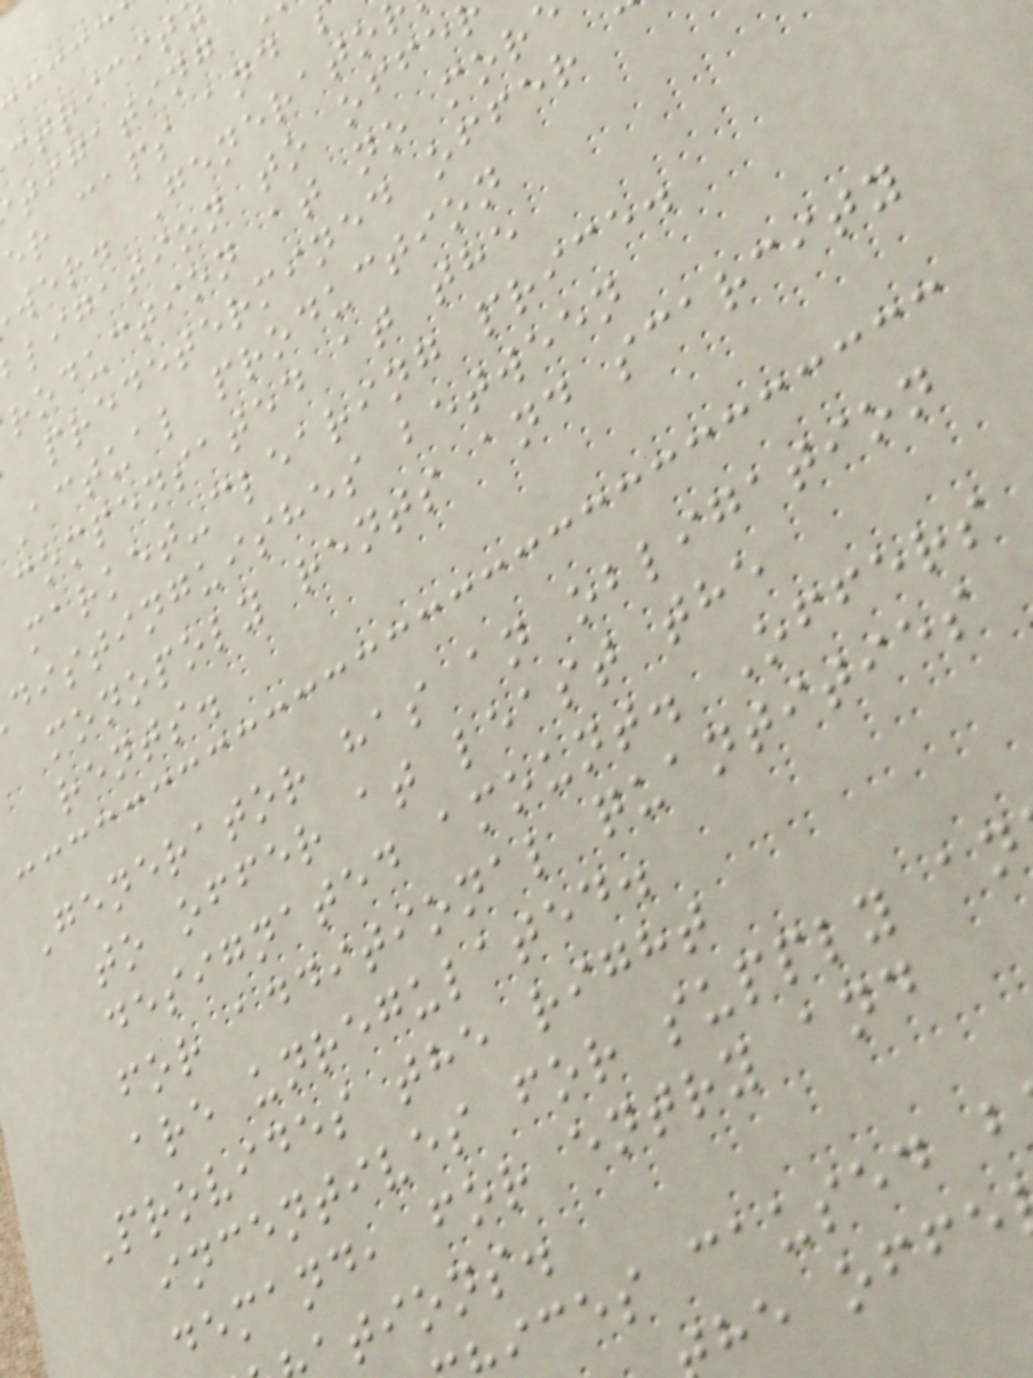tigating
er caps and
wer. Generato
ligation to offe
roduction at no mor
predetermined offer
Actual production
compensated at the
market-clearing price.
distinguishes between
monopoly rents and scarcity
rents.
Generator has an obligation
to offer at least the
designated amount. Offers
for additional quantities
are unregulated.
Provides the right
incentives for supply an
demand, for entry and
tions.
ices caused b
he offe
